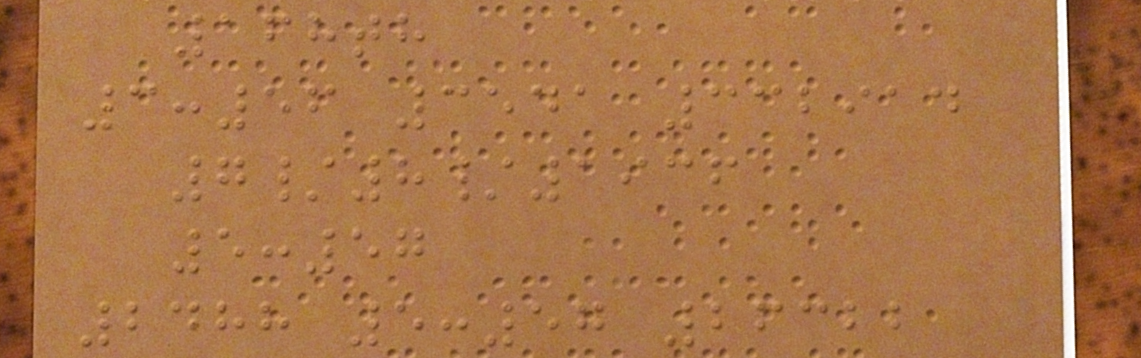168th
3:56 3541 332914
7/8/1936
5:57
2488 5:57 26322
